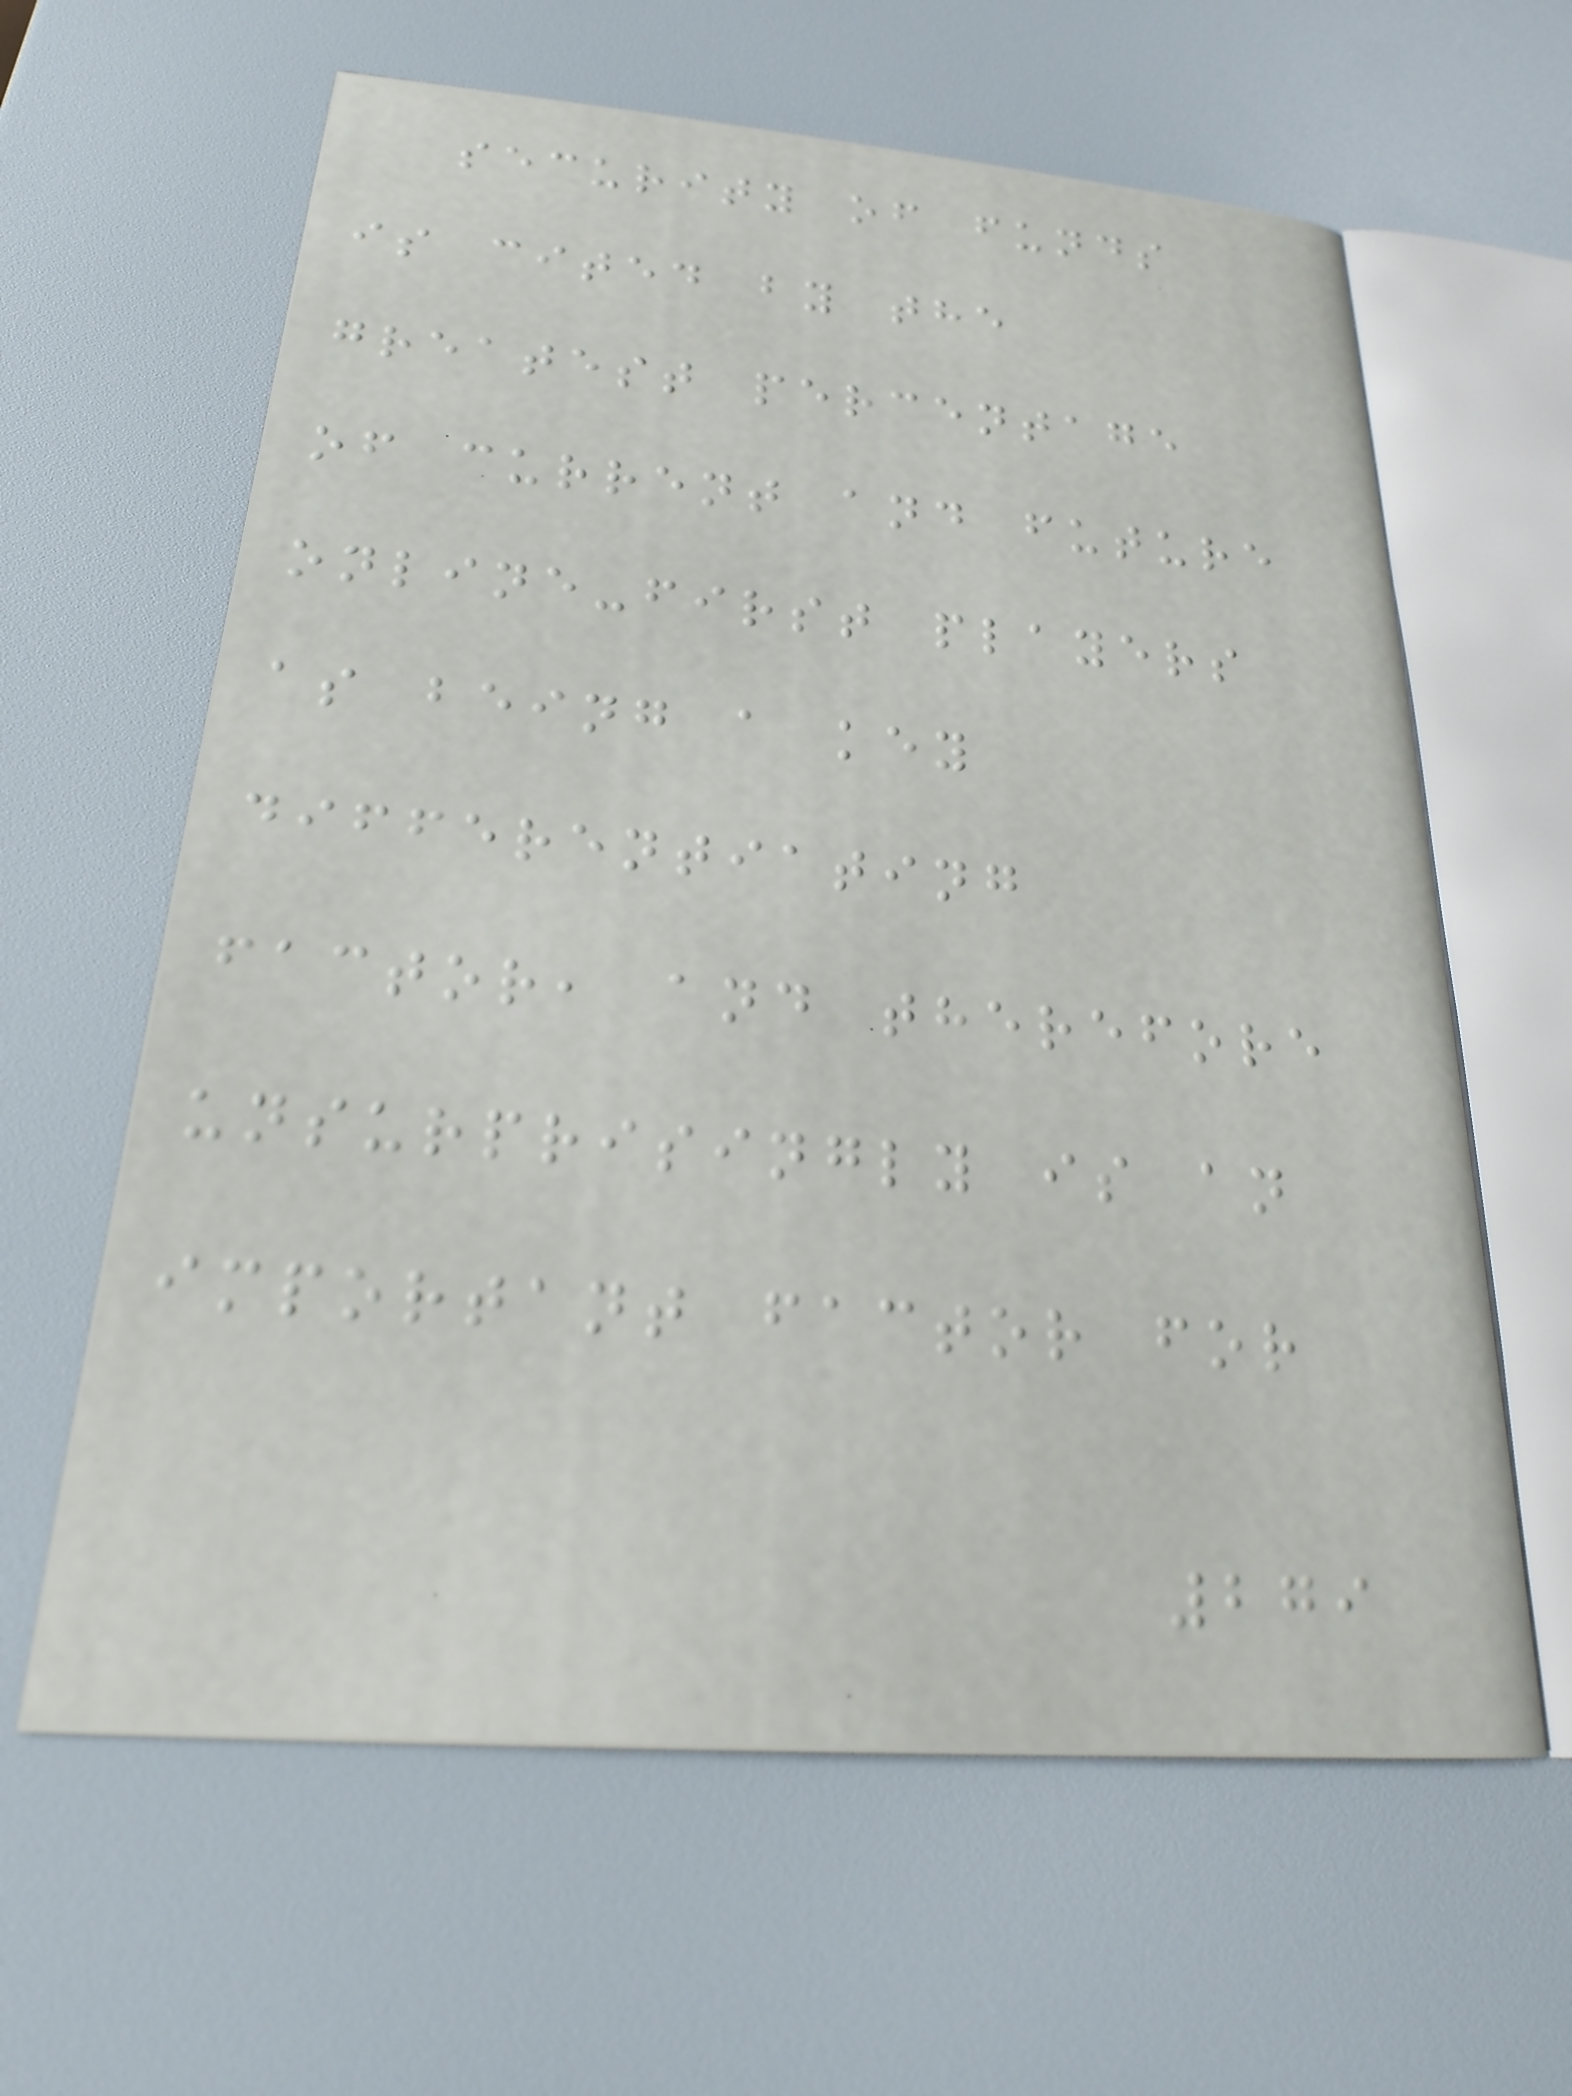security of funds
is cited by the
greatest percentage
of current and future
online-first players
as being a key
differentiating
factor, and therefore
unsurprisingly is an
important factor for
279
